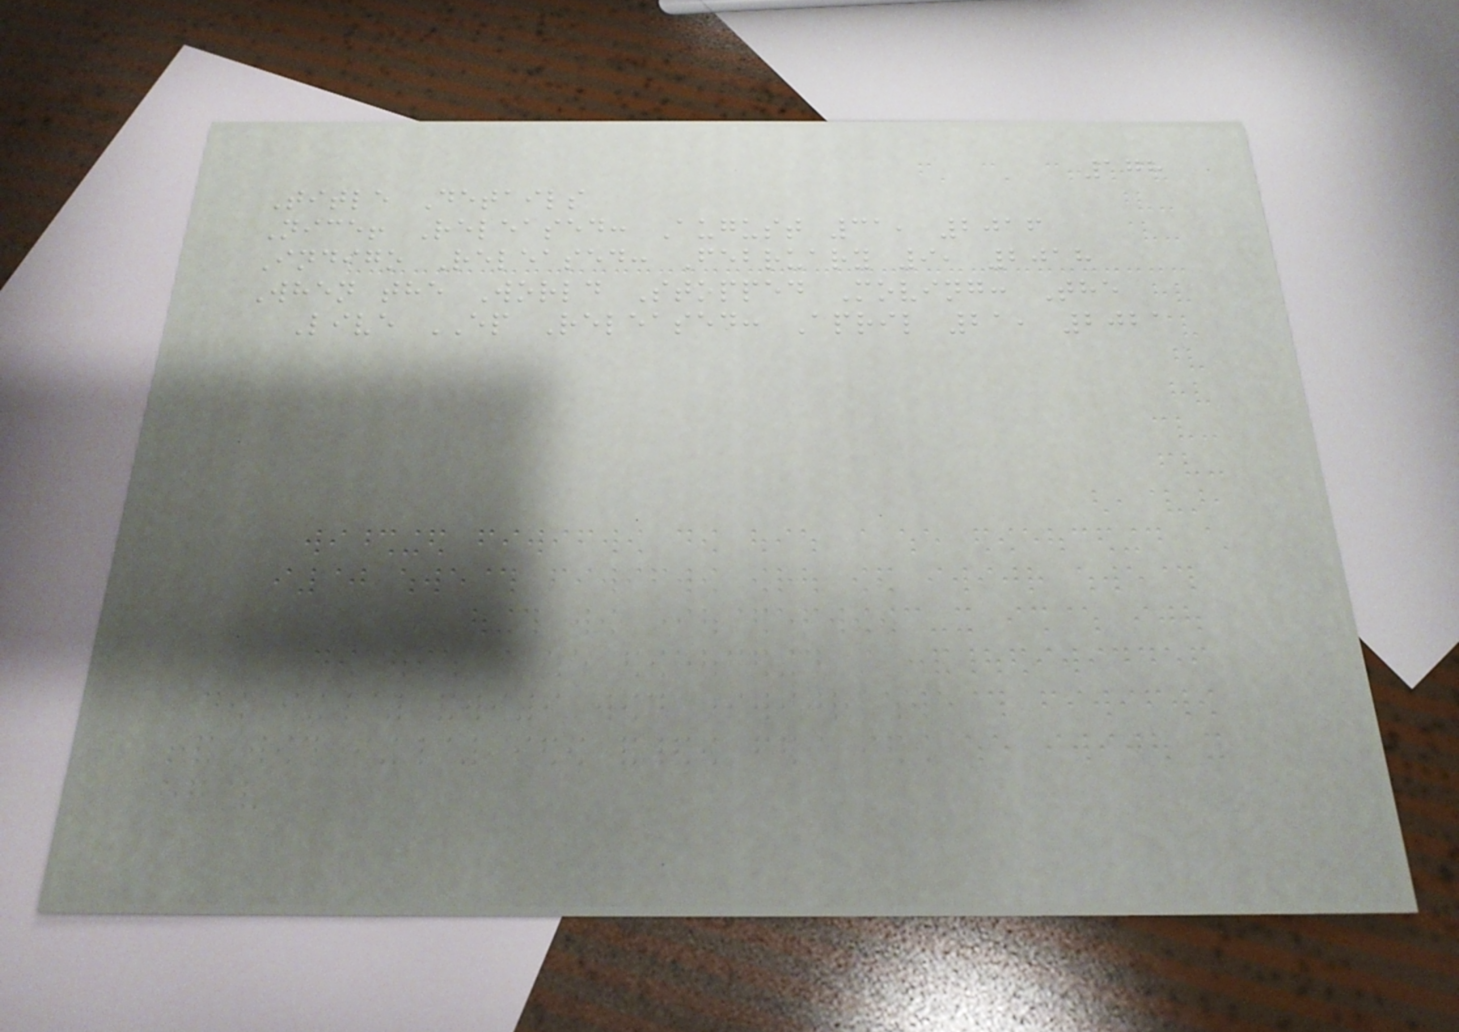178
Title Details
Nice! Released: August 31, 2016
Indigo Released: February 9, 2018
When the World Stopped Moving: The
Live EP Released: April 21, 2021
